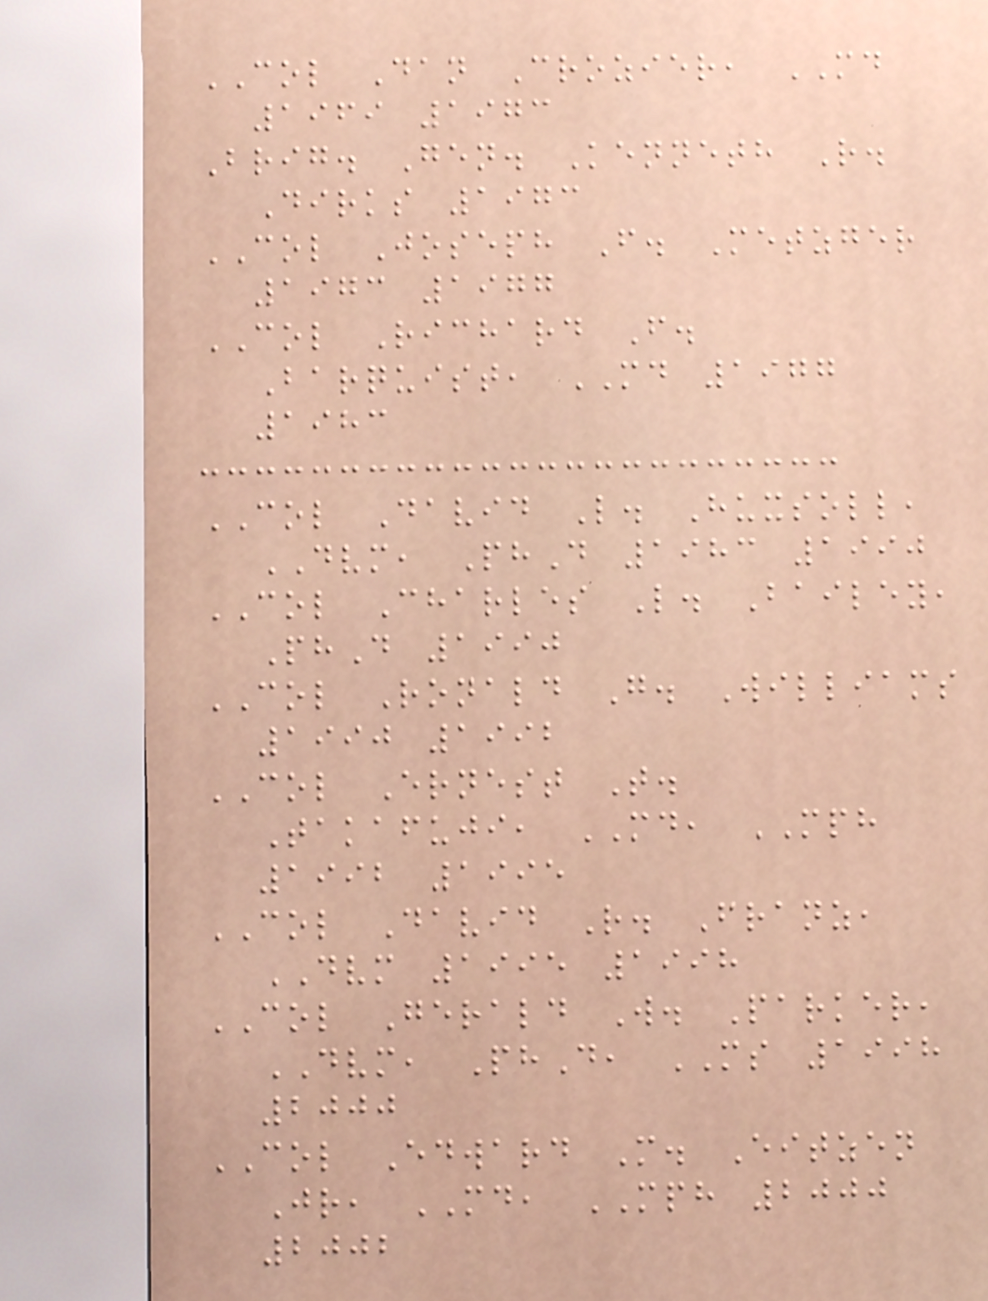COL Dan Crozier, MD
1969 1973
Brig. Gen. Kenneth R.
Dirks 1973
COL Joseph F. Metzger
1973 1977
COL Richard F.
Barquist, MD 1977
1983
COL David L. Huxsoll,
DVM, PhD 1983 1990
COL Charles L. Bailey,
PhD 1990
COL Ronald G. Williams
1990 1992
COL Ernest T.
Takafuji, MD, MPH
1992 1995
COL David R. Franz,
DVM 1995 1998
COL Gerald W. Parker,
DVM, PhD, MS 1998
2000
COL Edward M. Eitzen
Jr, MD, MPH 2000
2002
